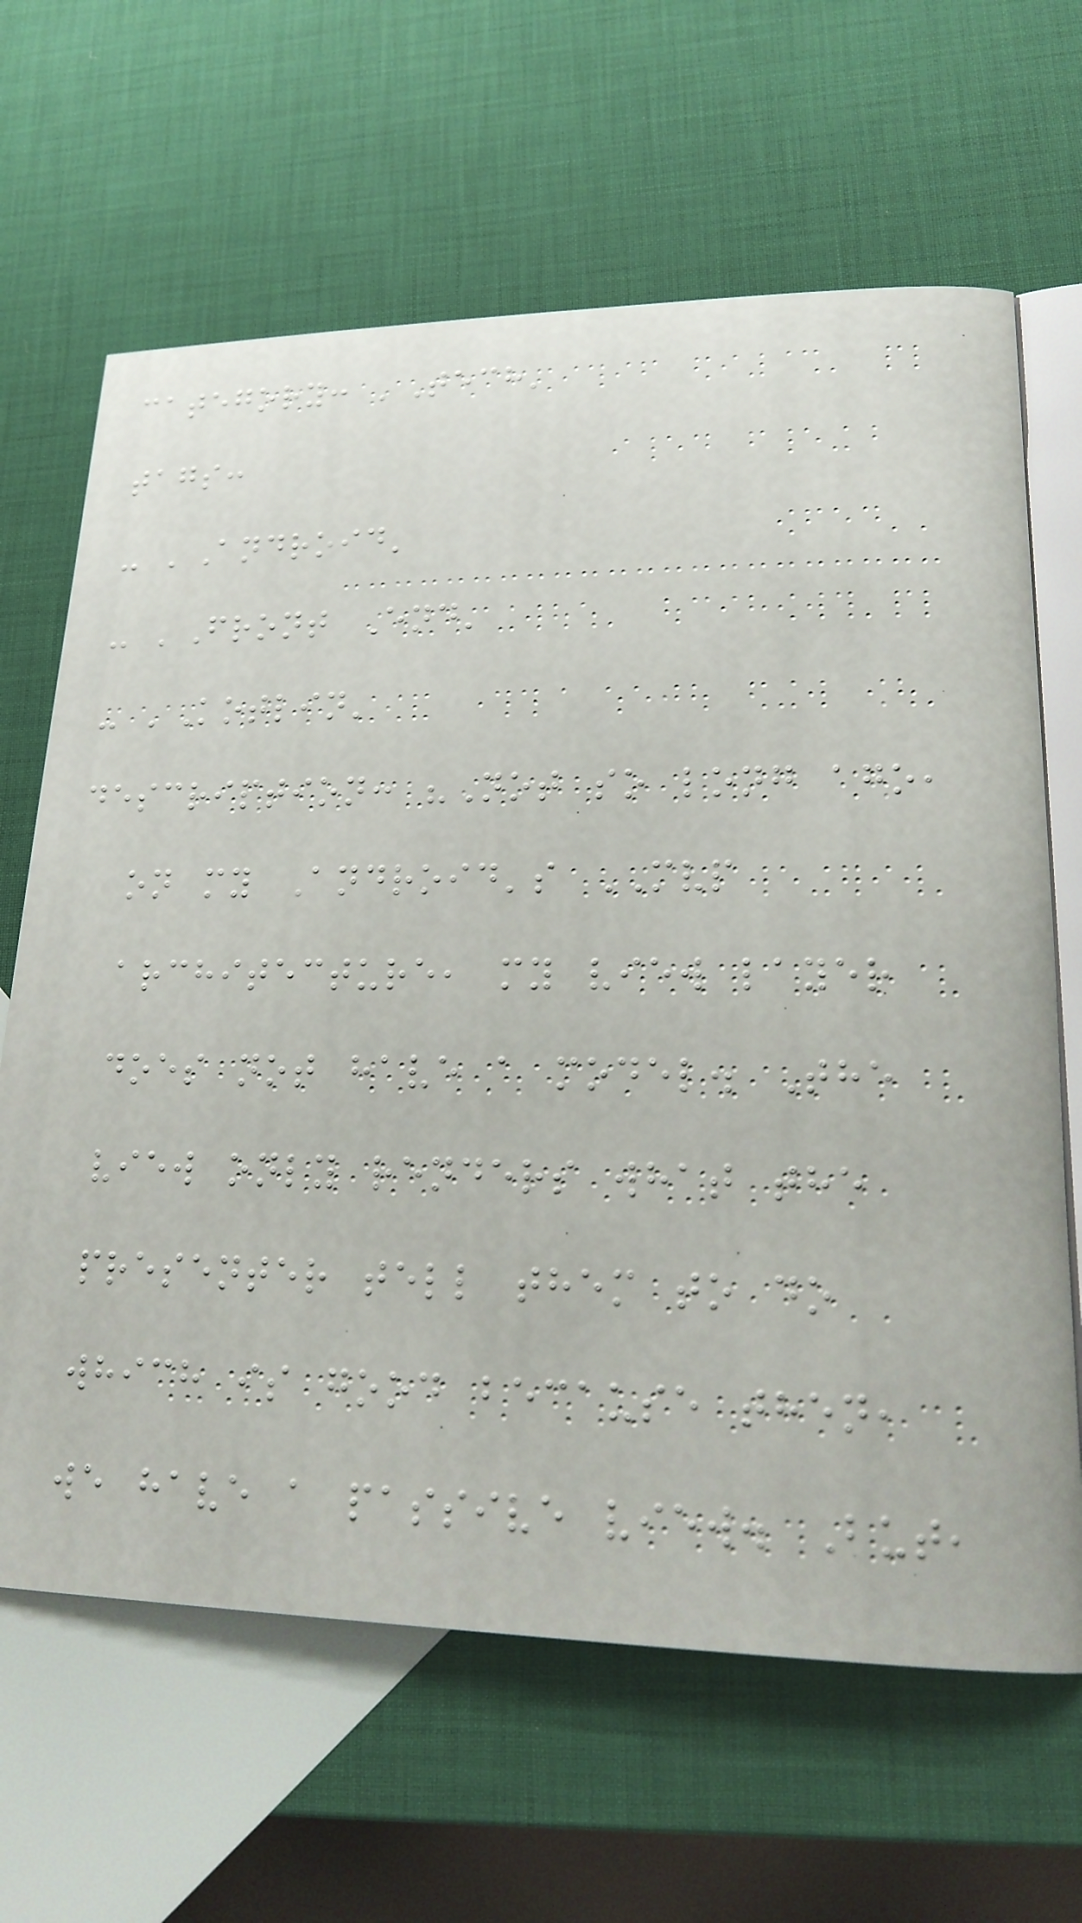category: 'Tech'
tags:
- 'Android'
- 'Front End'
- 'Kotlin'
description: "Not so long ago,
on my Android's MVP
architecture, my view layer
does not have a model. The
view only renders what the
presenter tell them to do
which is good because then,
we have a passive view. But,
